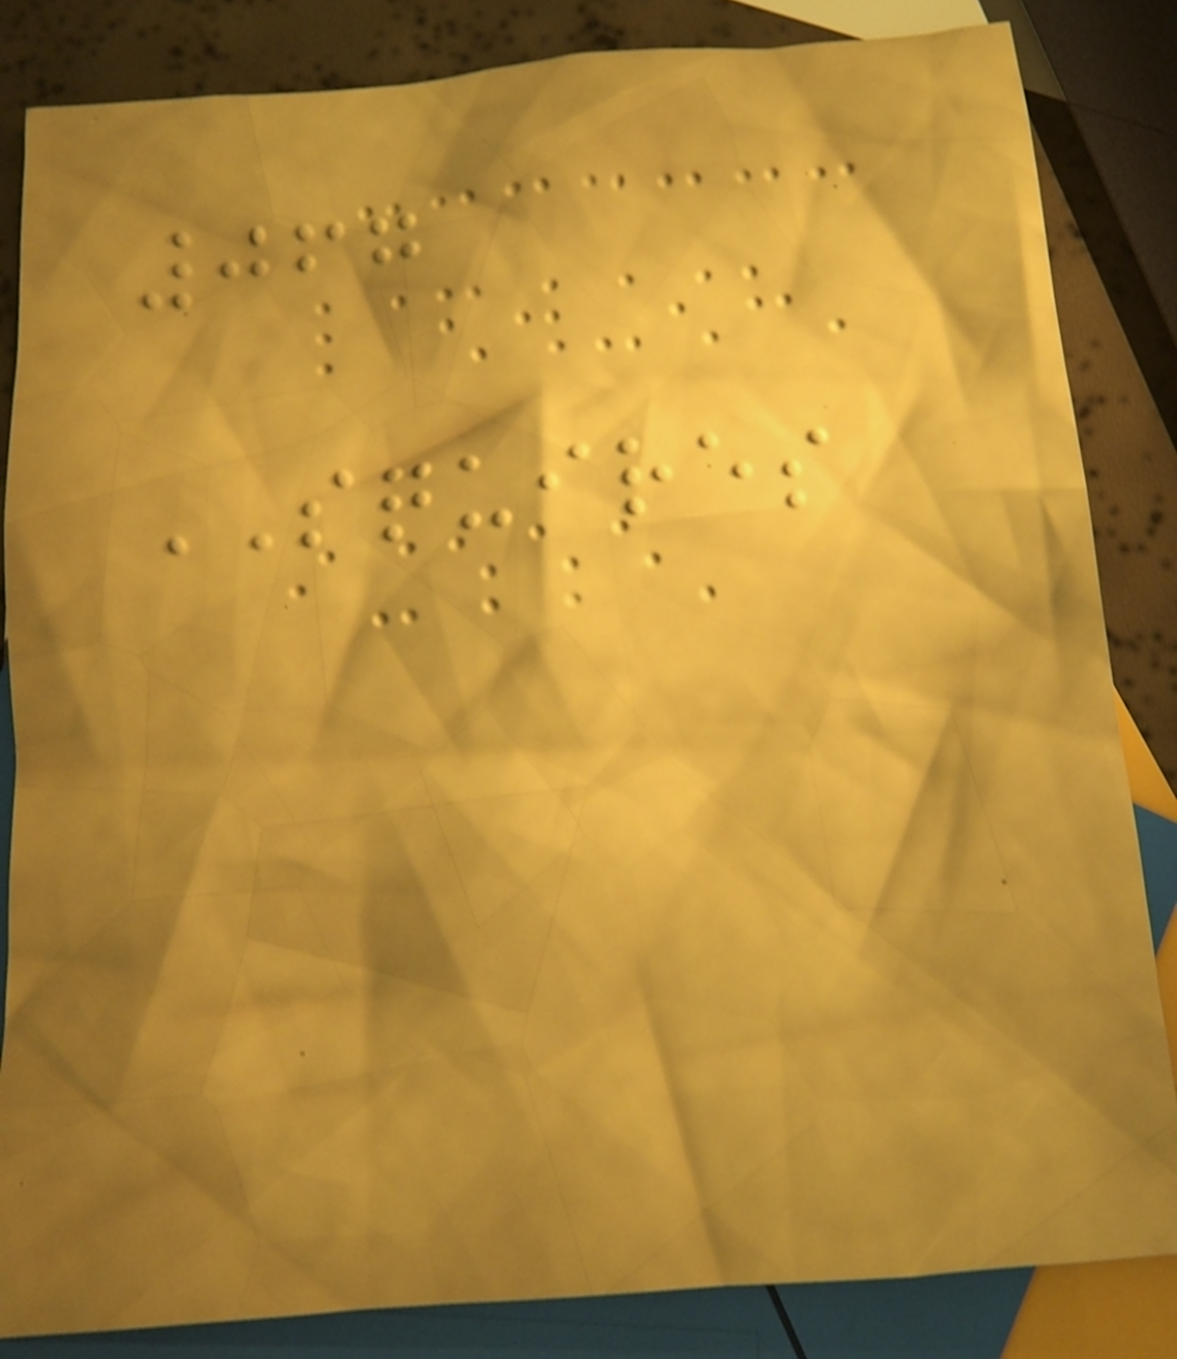067
SQUIRES
